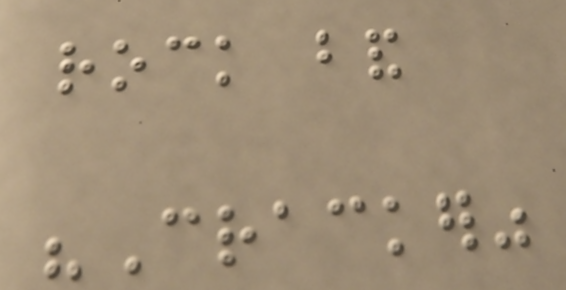rock band
"Cracker"
